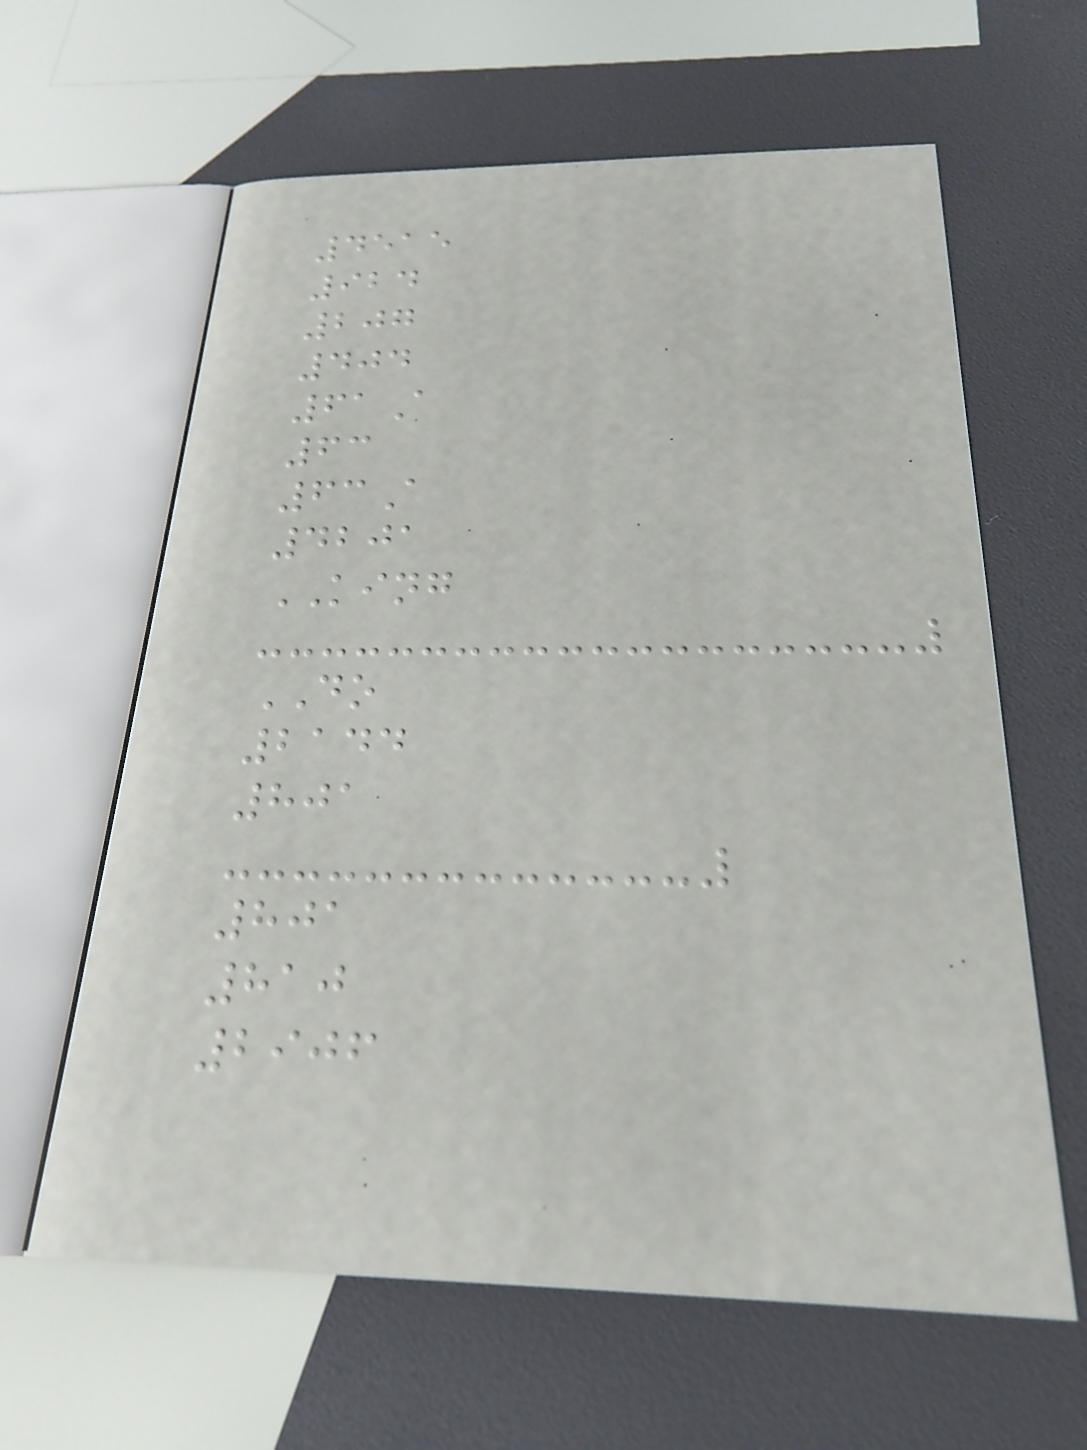4515
924
207
404
61A
63
63A
4201
KING
DO
2144
801
801
810
2906
